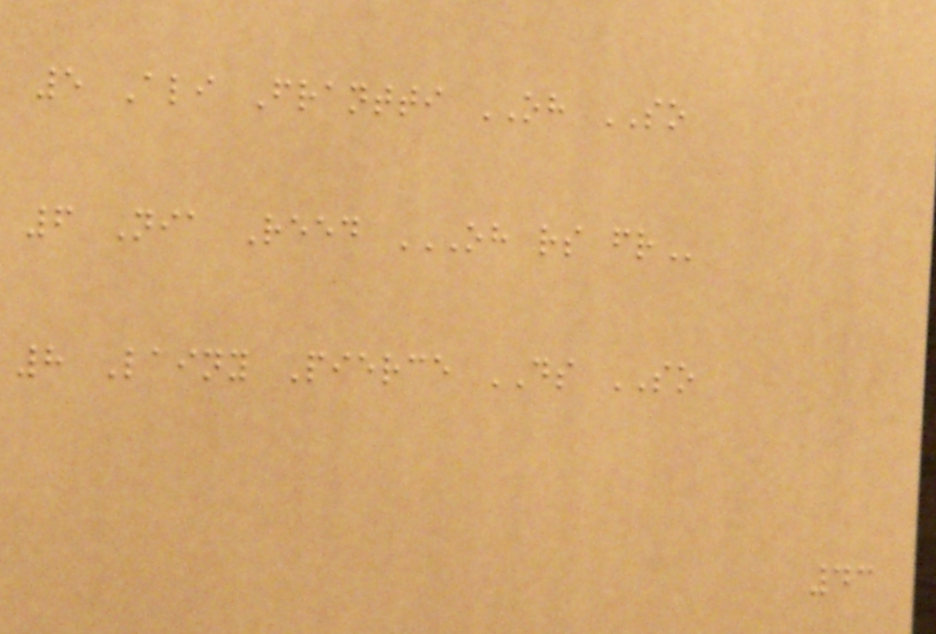5 Ali Frantti OH SO
6 Nia Reed OH RS FR
8 Lainy Pierce DS SO
43
